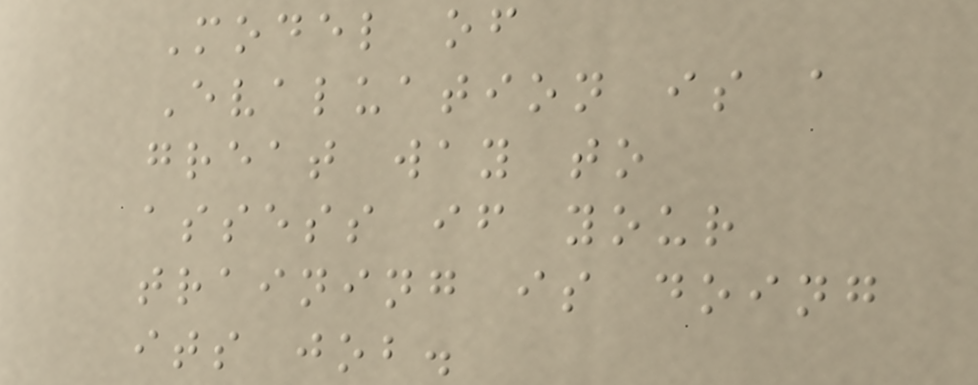Model of
Evaluation is a
great way to
assess if your
training is doing
its job.
